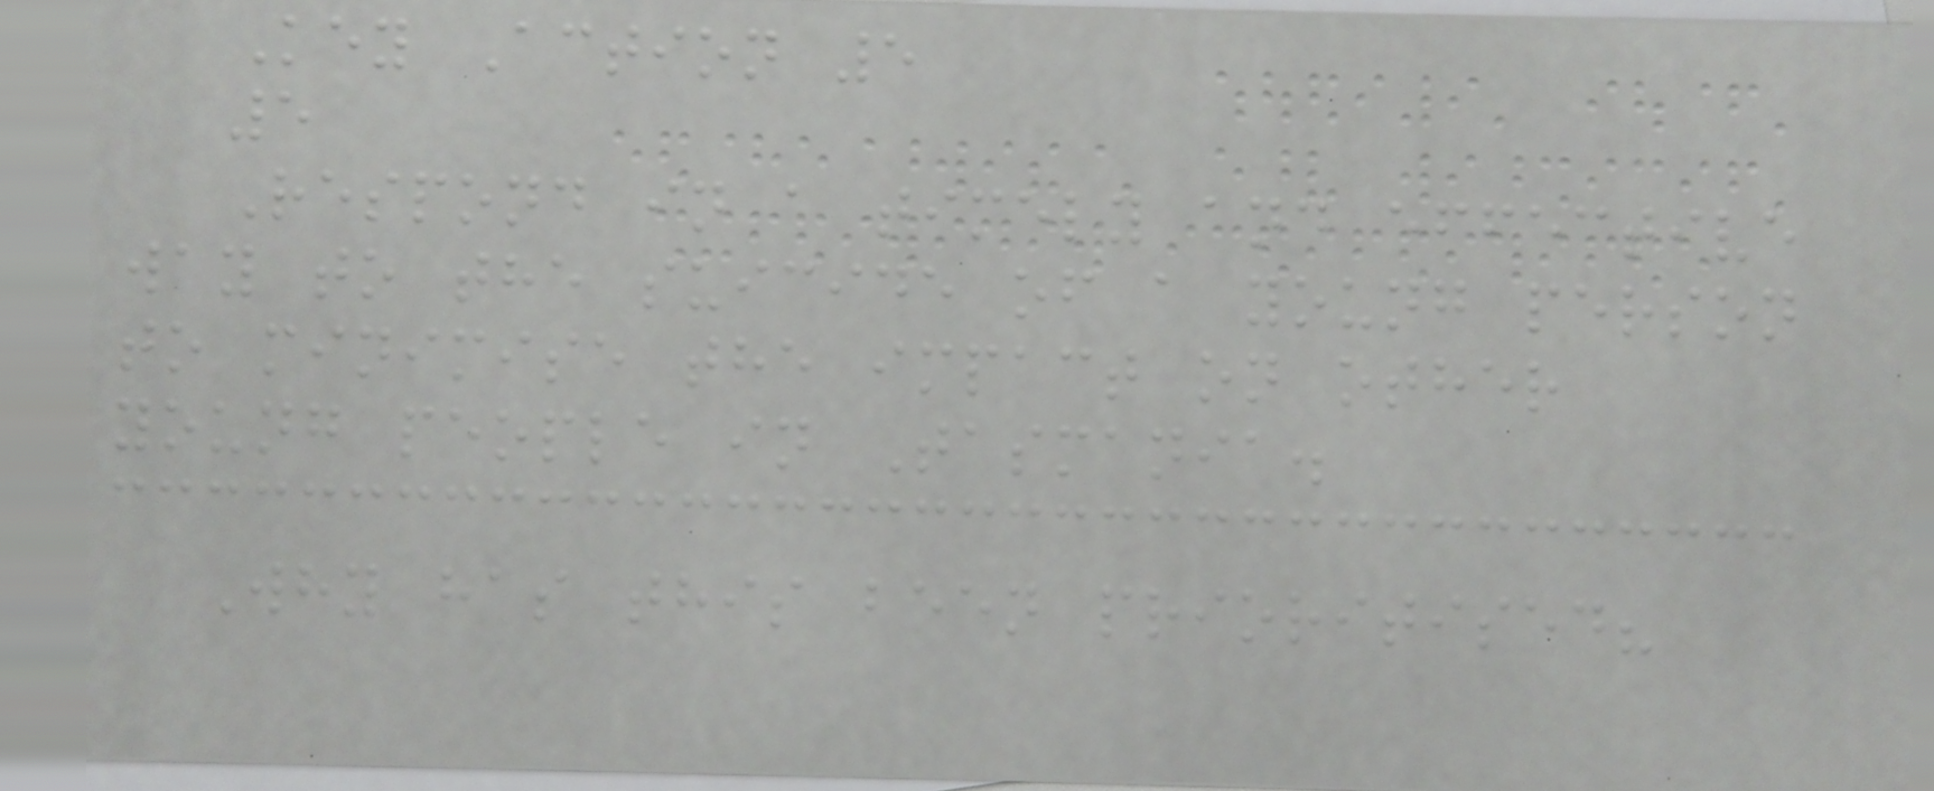Key Action 5
5
Respond in a timely and effective
way to the suicide of a young person
to minimise the impact on other
young people in Tasmania.
Why has this been prioritised?
